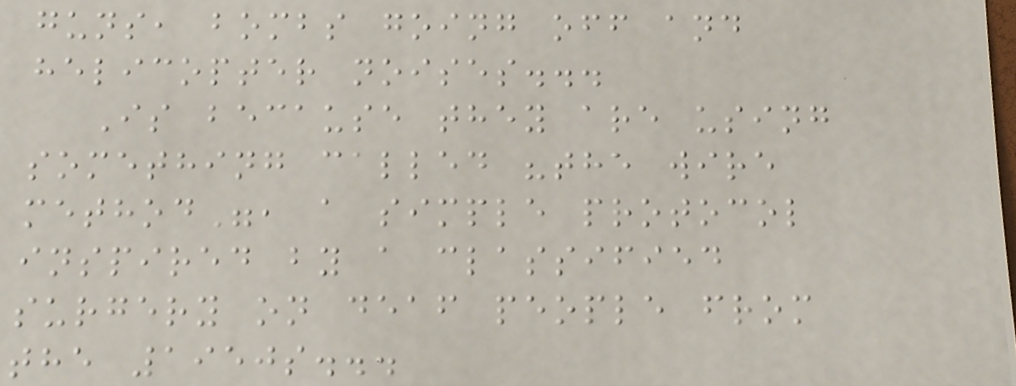guns, bombs going off and
helicopter noises...
Is because they are using
something called "the wire
method", a simple protocol
inspired by a classified
surgery on deaf people from
the 1950s...
